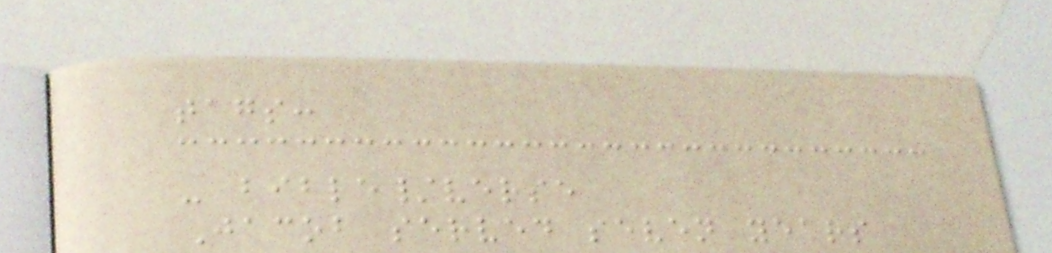tags:
- bible/verse
Jacob served seven years
